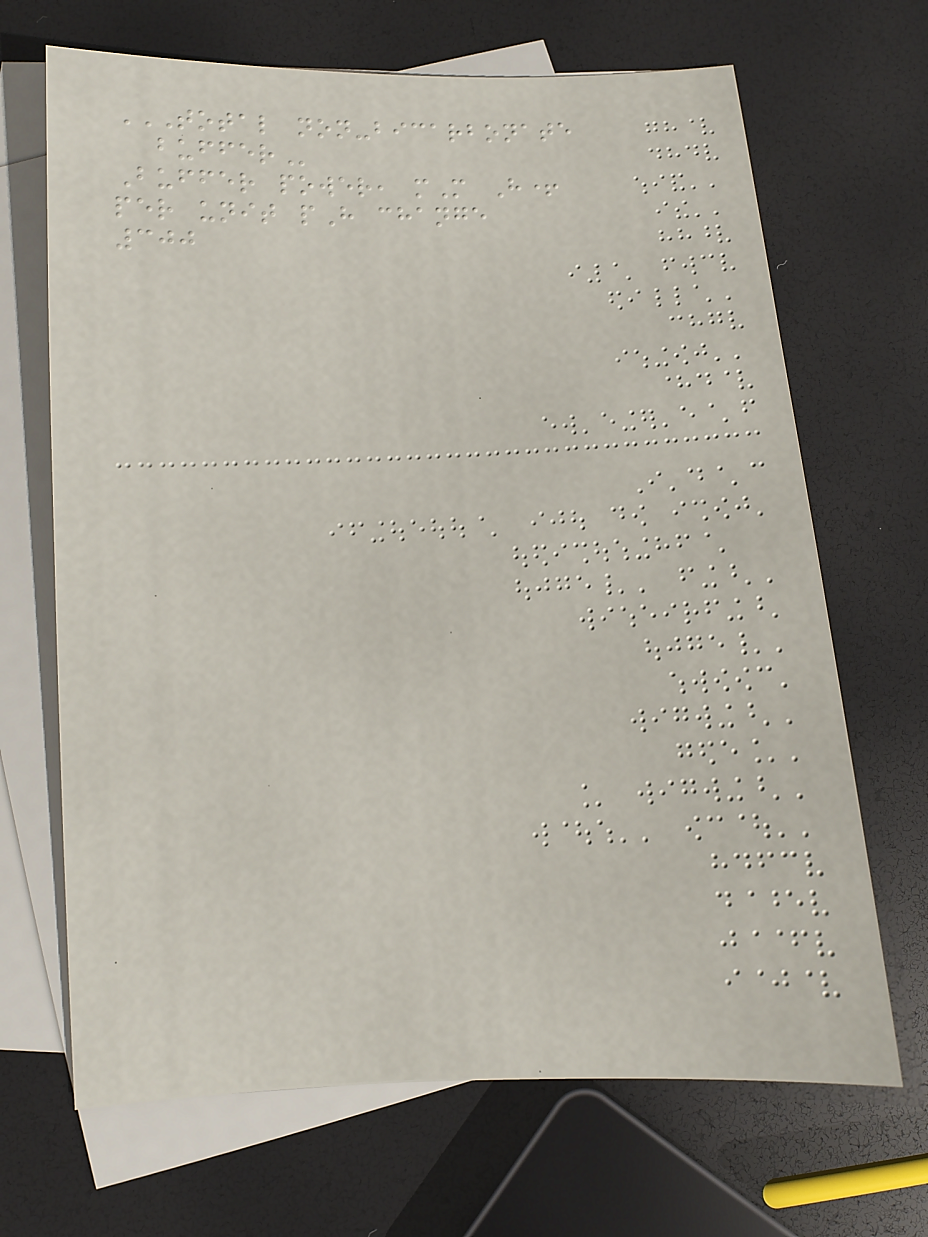TOTAL NON-BICARBONATE
BUFFER
Buffer power, mM H+
per unit pH change
300
